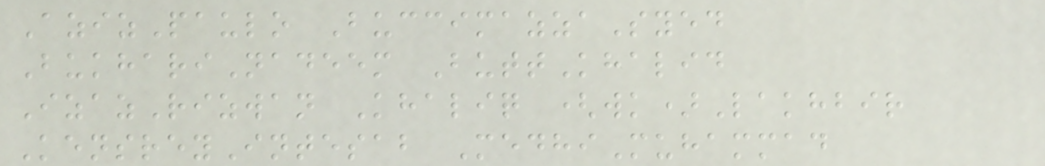AzizPaulo BuccimazzaSyed
BukhariNadeem ButtKhalid
IzazRizwan Khaliq (wk)Lakhbir
KensreyIntesab MedhiMuhammad
